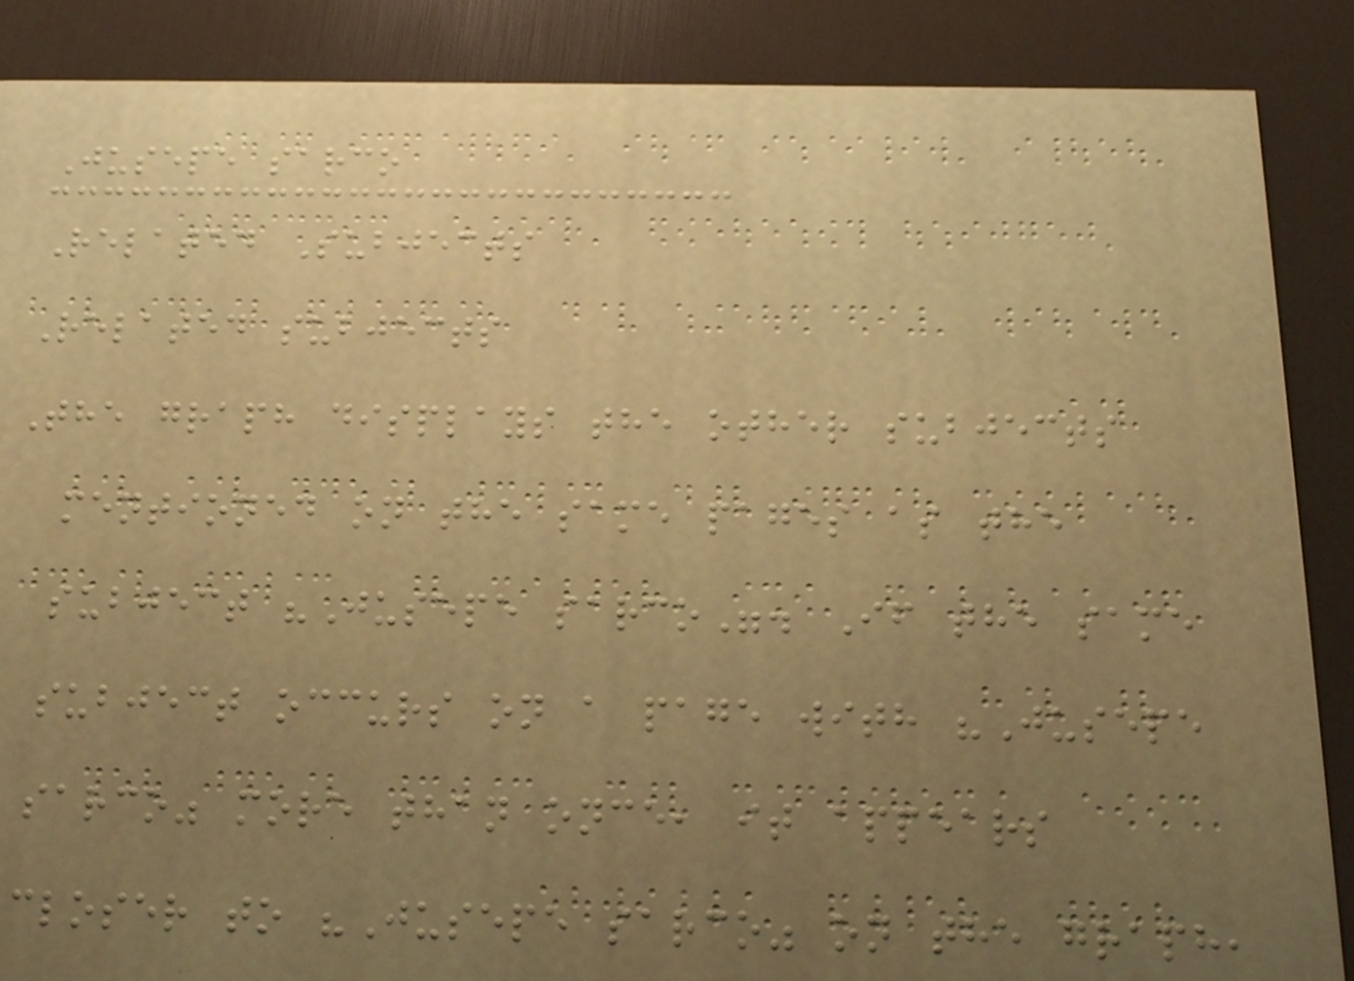Jusepe sarco
Related Subjects
Related subjects
The graph displays the other subjects
mentioned on the same pages as the
subject "Jusepe sarco". If the same
subject occurs on a page with "Jusepe
sarco" more than once, it appears
closer to "Jusepe sarco" on the graph,
